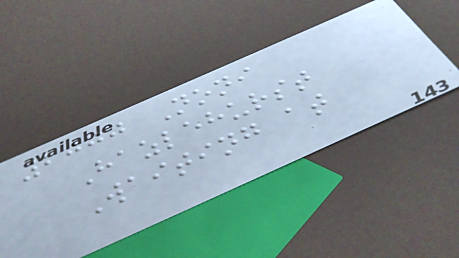2000 Noni
Hazlehurst
Waiting at
